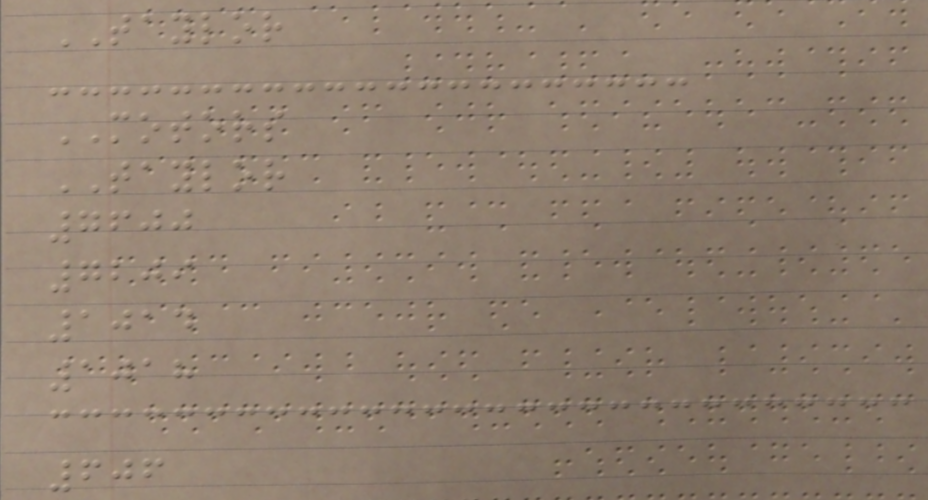TAYLOR
MOTORS
TAYLOR
7600
7209
1014
1018
606
